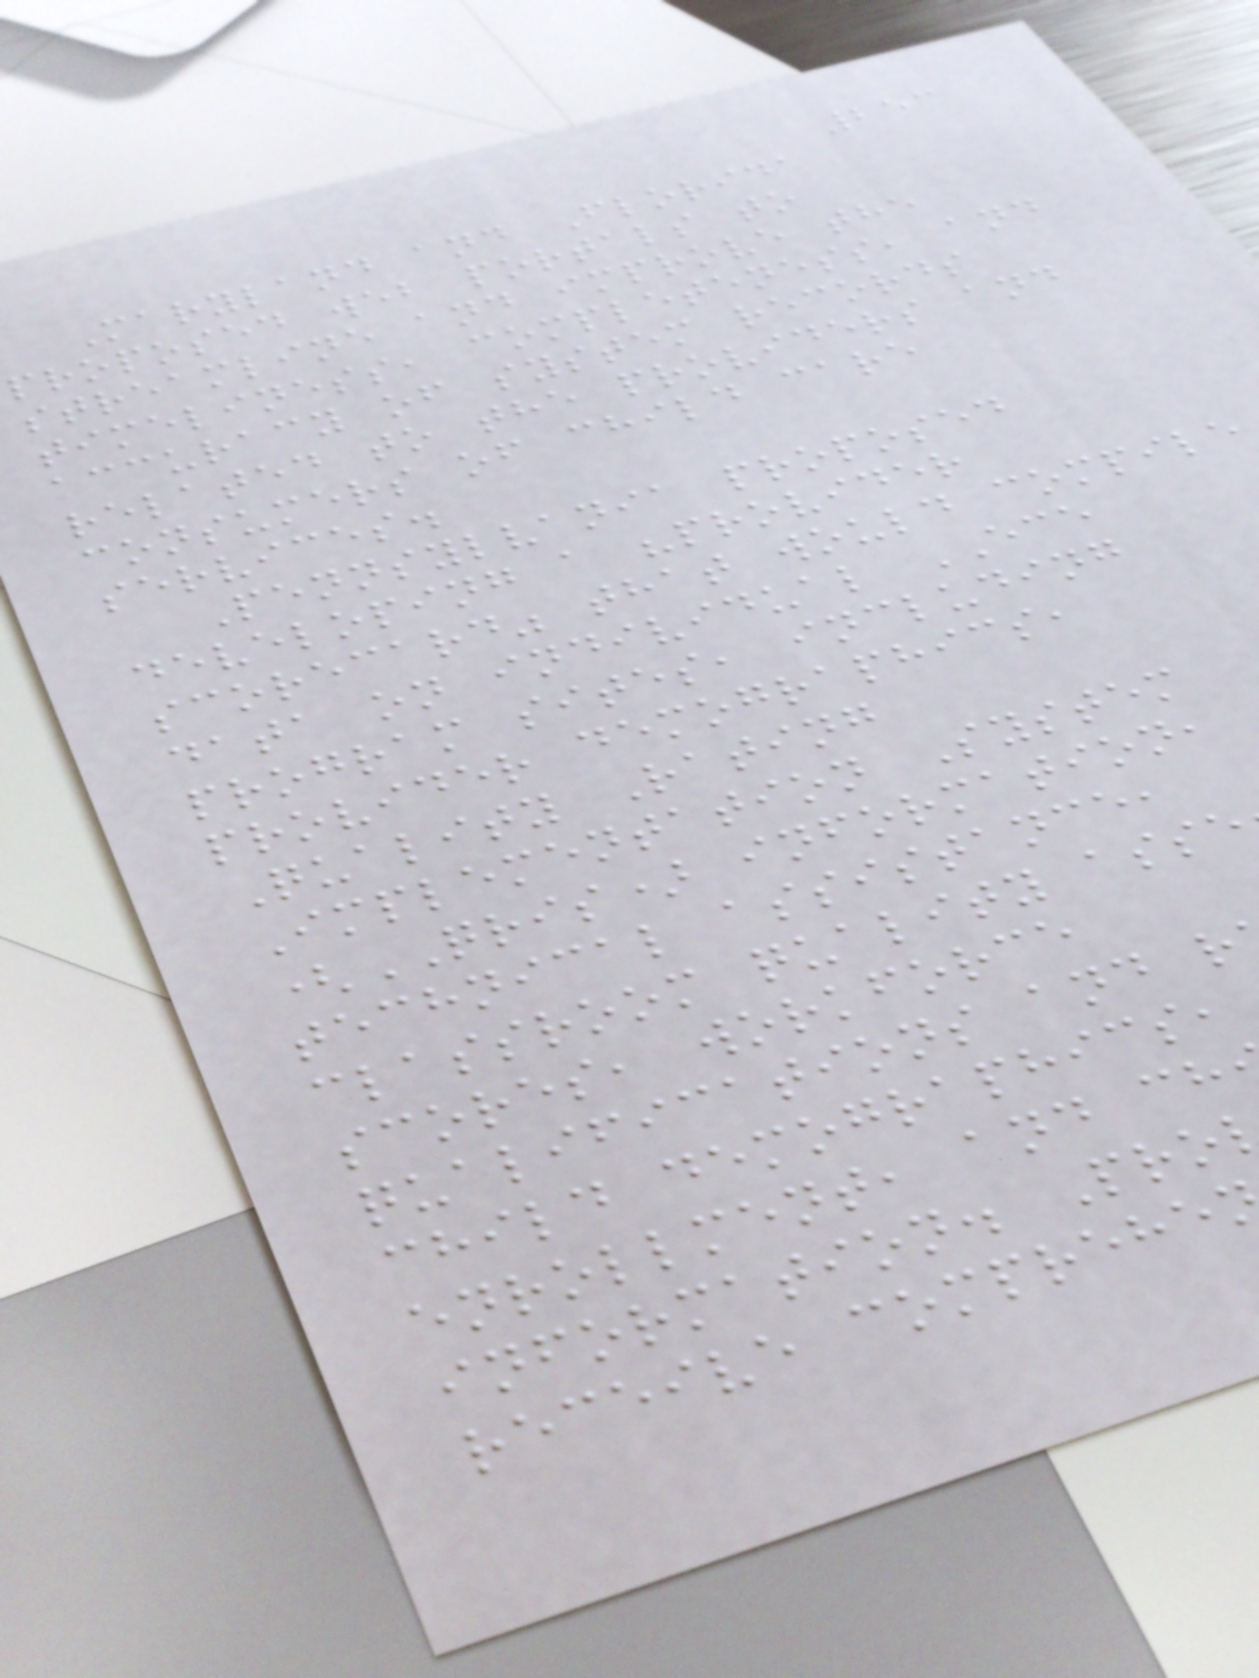253
Maryland and Florida
proposed web portals to
streamline and improve the
timeliness, completeness, and
accuracy of system records
related to the providers and
consumers of child care
services.
Pennsylvania proposed
developing a "provider
scorecard" that would compile
data on individual ECE
program sites, including
provider demographics,
Quality Rating
Implementation System
(QRIS) information,
technical assistance,
classroom quality asse
scores, workforce
qualifications and r
child demographics,
enrollment, and ch
information. Pro
receive comprehe
